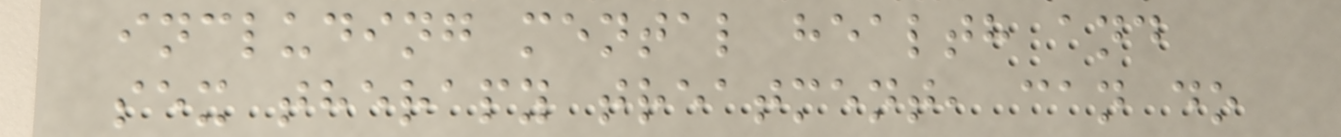including mental health and
sex therapy treatment, can do
